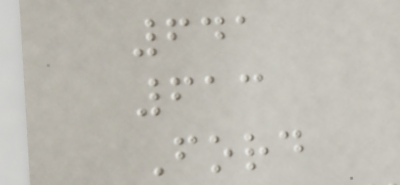641
613
Ford
